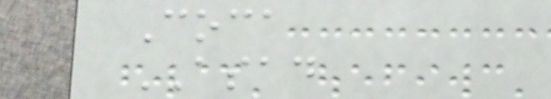Coca
ASAD
